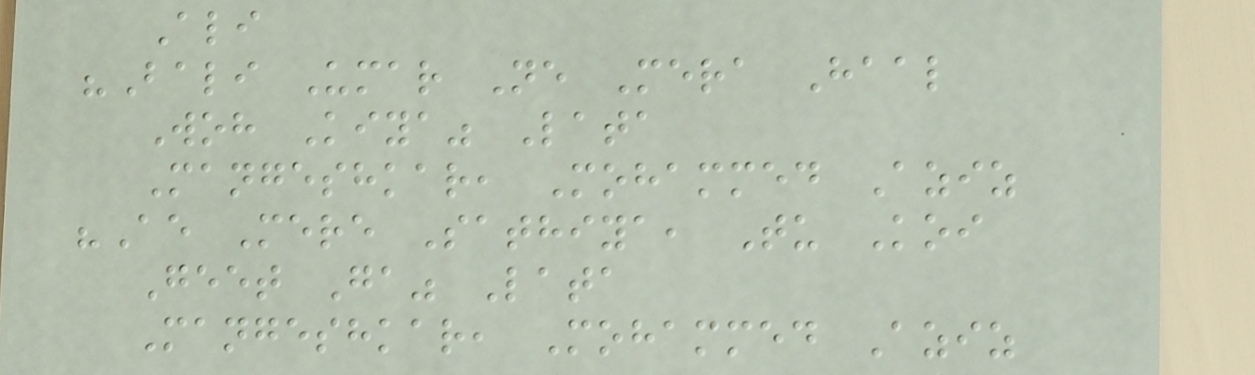Ali
"Bali Umar Ne Mera Haal
Woh Kiya" Lata
Mangeshkar, Mohammed Aziz
"Ae Mere Sathiya, Tu Koi
Geet Ga" Lata
Mangeshkar, Mohammed Aziz
